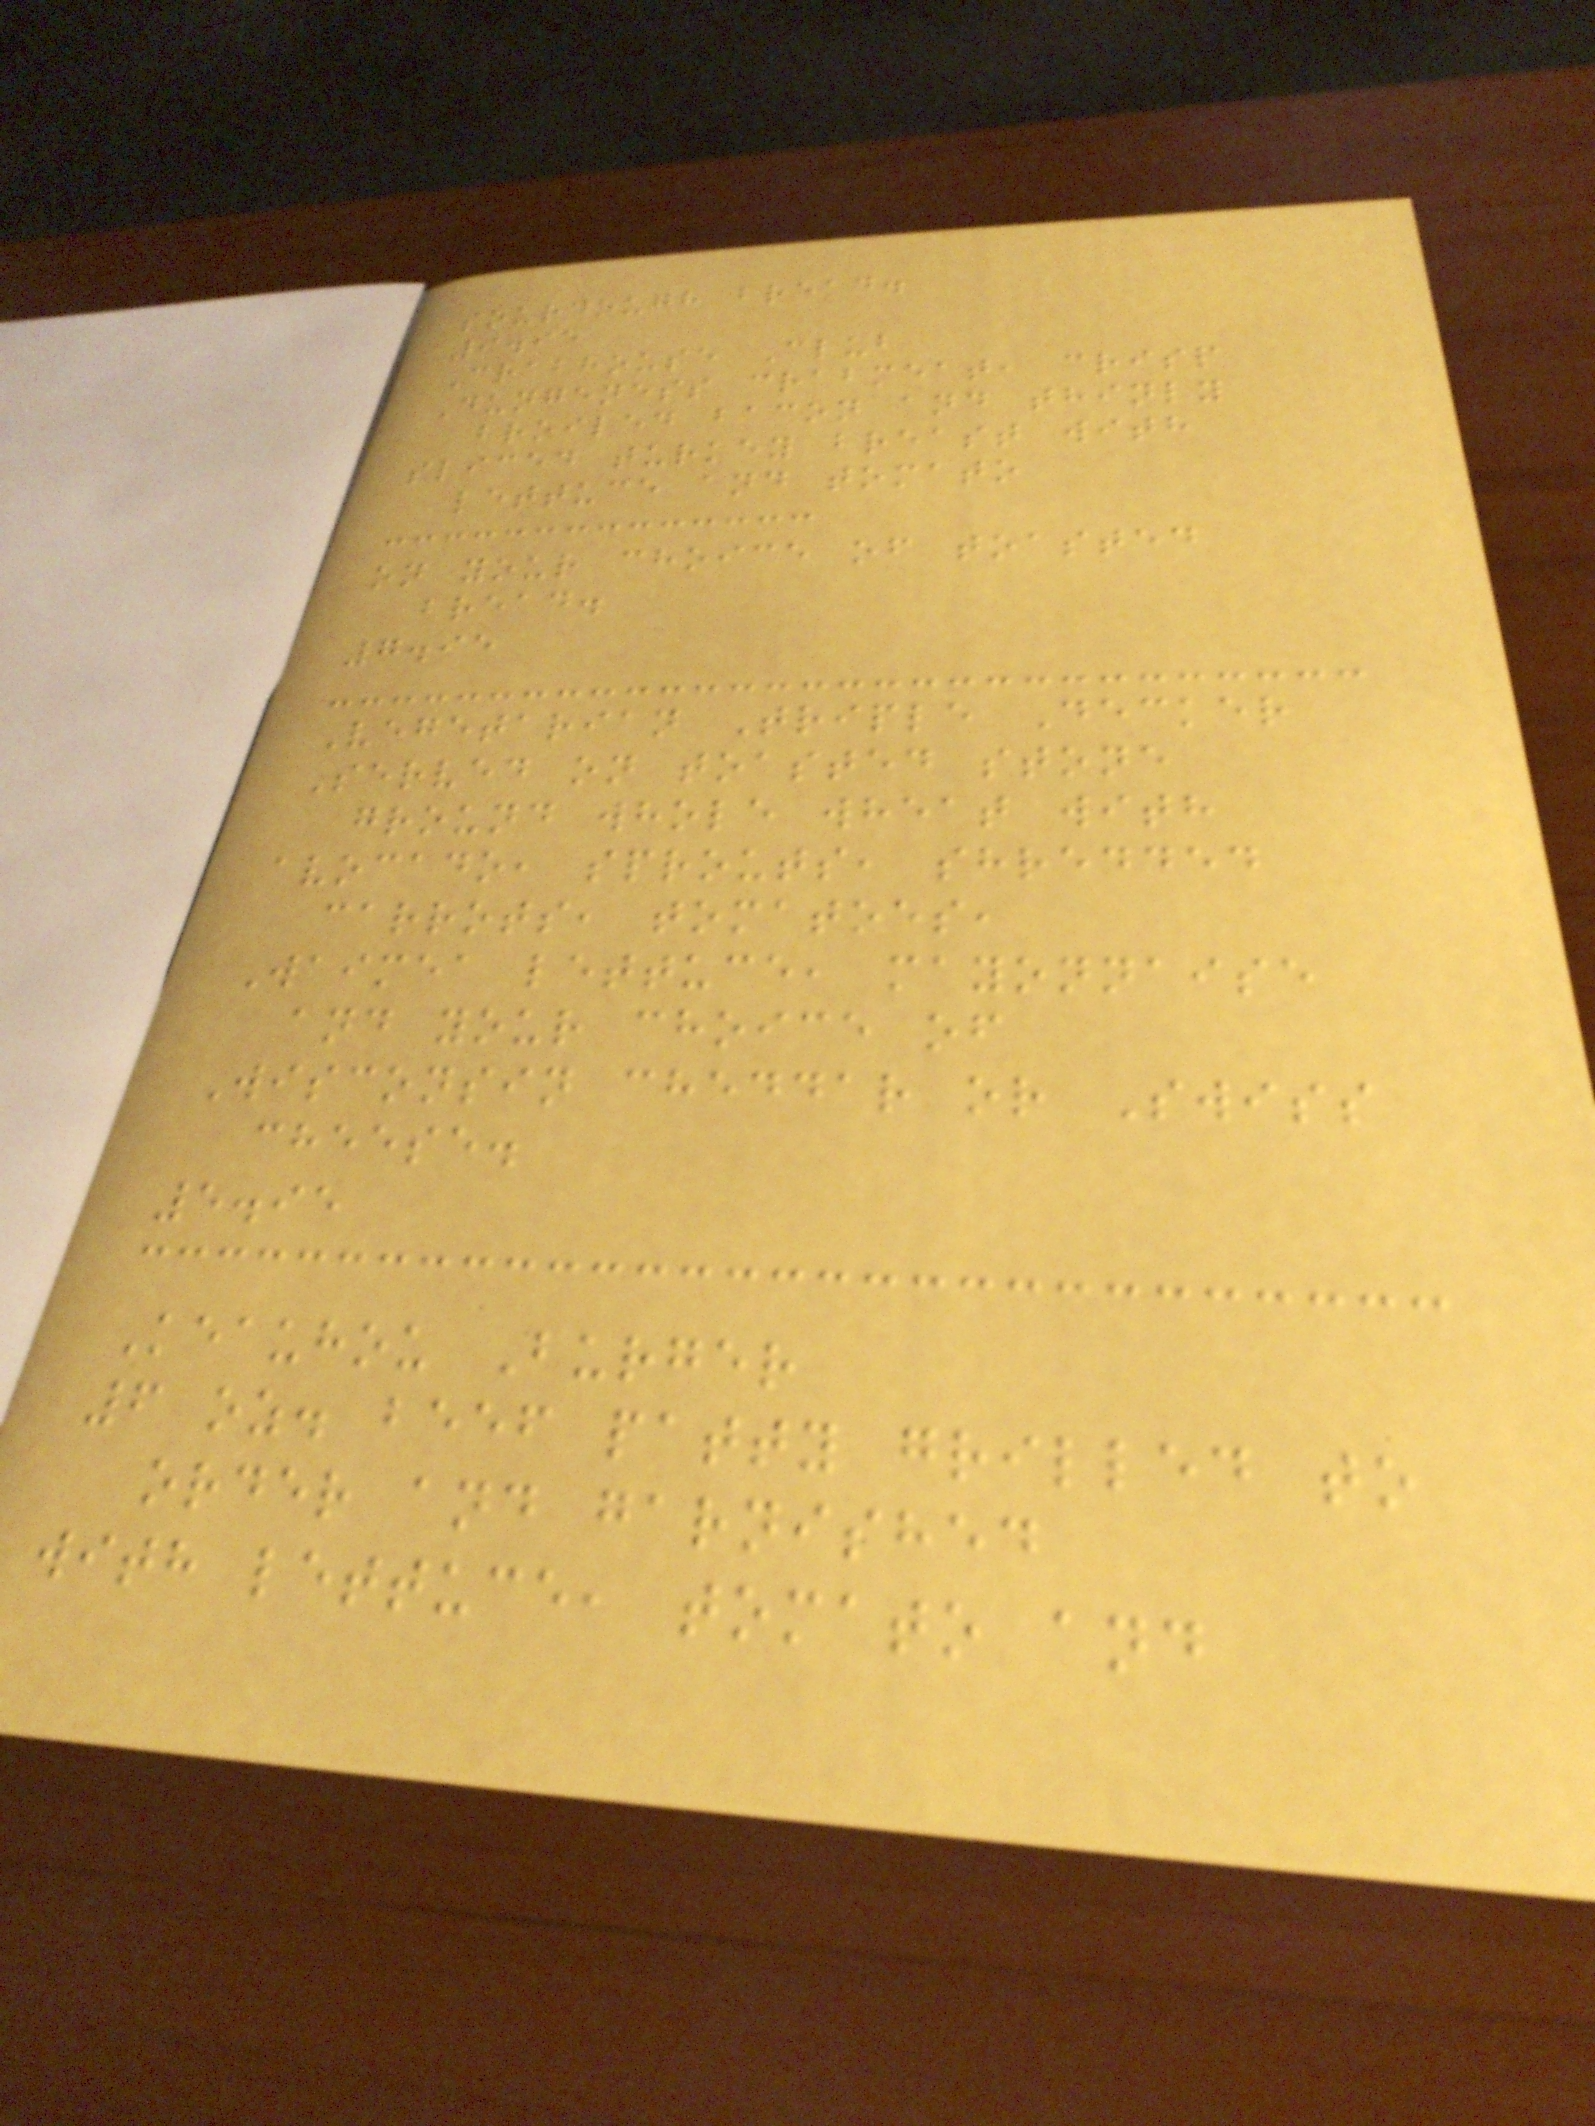sourdough bread.
9.95
Crabhouse Club
Dungeness crabmeat, crisp
broiled bacon and thinly
sliced turkey breast with
lettuce and tomato
on your choice of toasted
bread.
7.95
Vegetarian Triple Decker
Served on toasted stone
ground whole wheat with
avocado, sprouts, shredded
carrots, tomatoes,
Waimea lettuce, mayonnaise
and your choice of
Wisconsin cheddar or Swiss
cheese.
5.95
Keauhou Burger
6 oz. beef patty grilled to
order and garnished
with lettuce, tomato and
